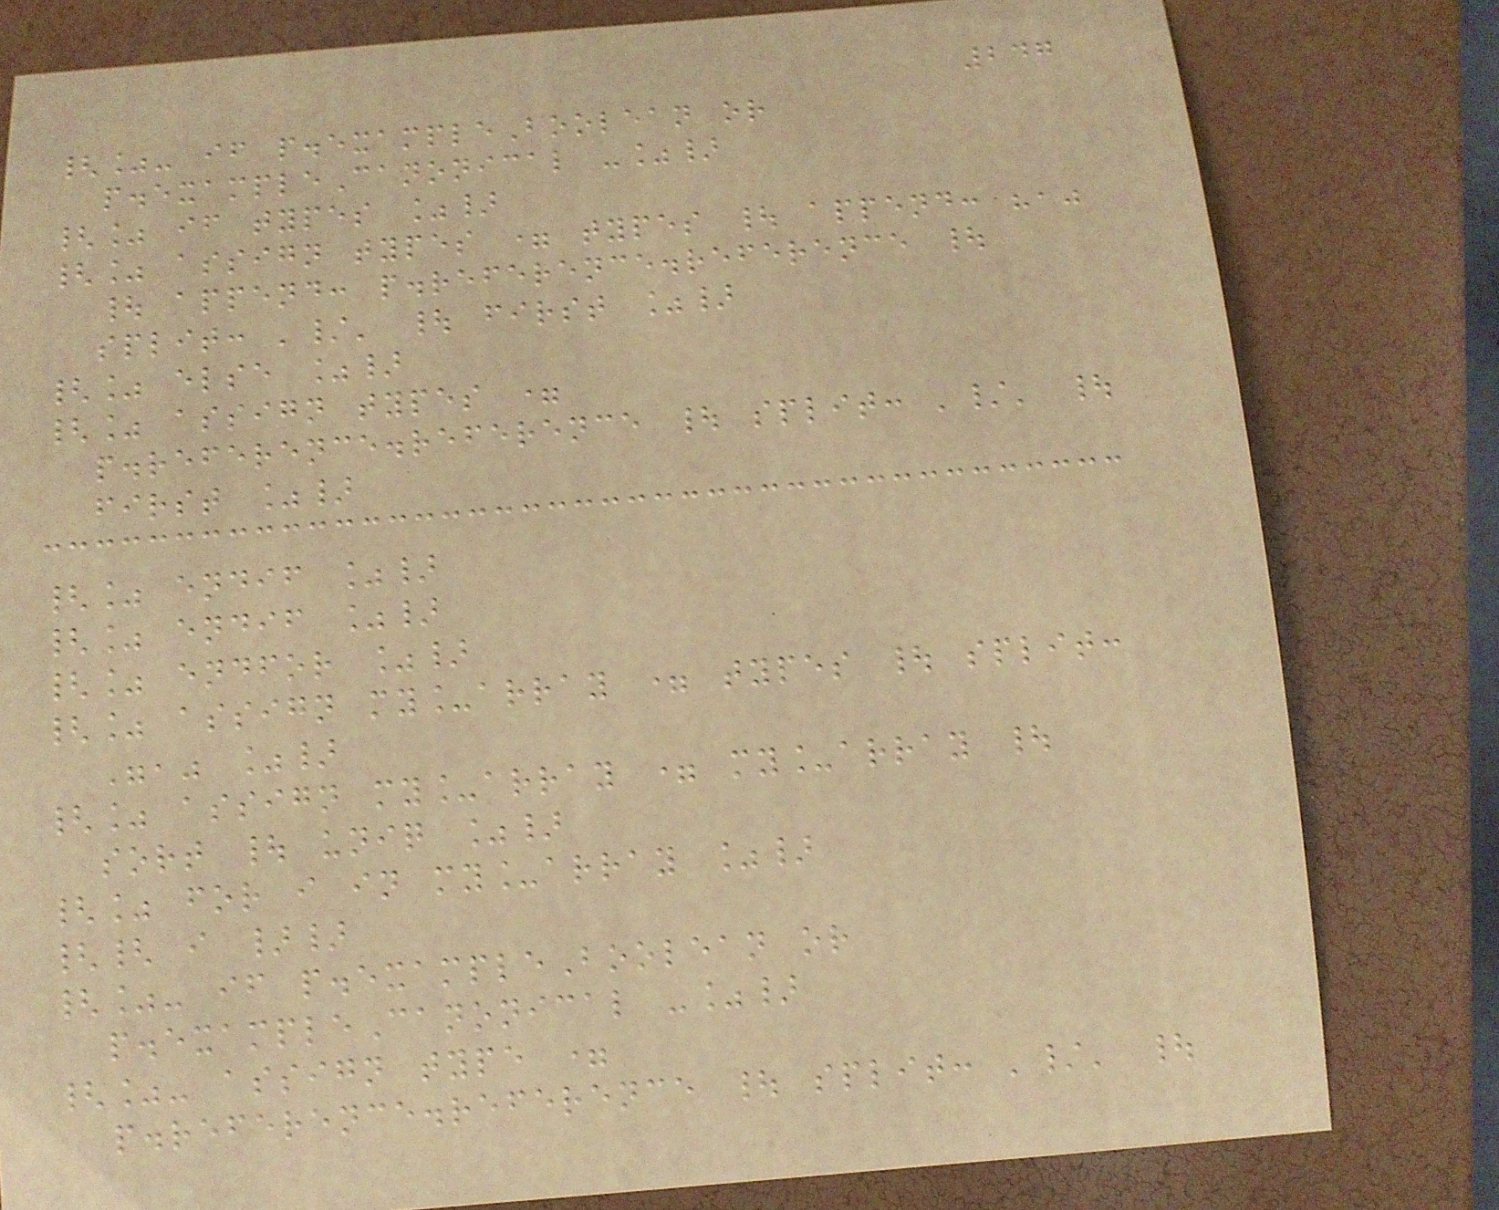247
{%- if p.exampleBoolean or
p.exampleCanonical -%}
{% if types %}
{% assign types = types | append: ","
| append: p.reference.reference |
split: '/' | first %}
{% else %}
{% assign types =
p.reference.reference | split: '/' |
first %}
{% endif %}
{% endif %}
{% endfor %}
{% assign my_array = types | split:
"," %}
{% assign my_array = my_array |
sort | uniq %}
{% for i in my_array %}
{{ i }}
{%- if p.exampleBoolean or
p.exampleCanonical -%}
{%- assign type =
p.reference.reference | split: '/' |
